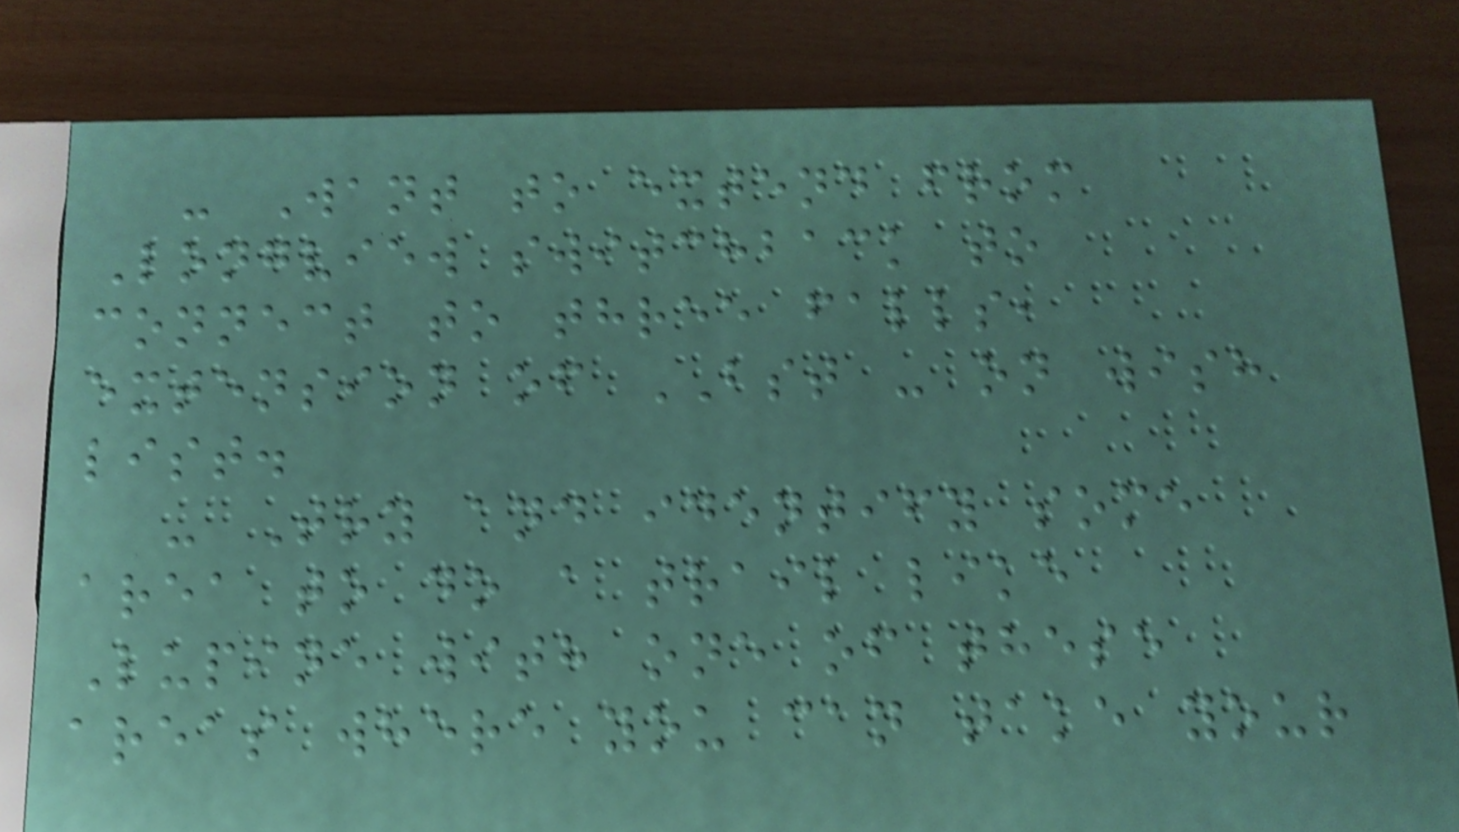- Want to extend from
Longview switchback to
connect to three falls,
extension of BST - on wish
list.
- Try and identify some
area to do a trail like
Lupine with one of these
areas where you can take your
